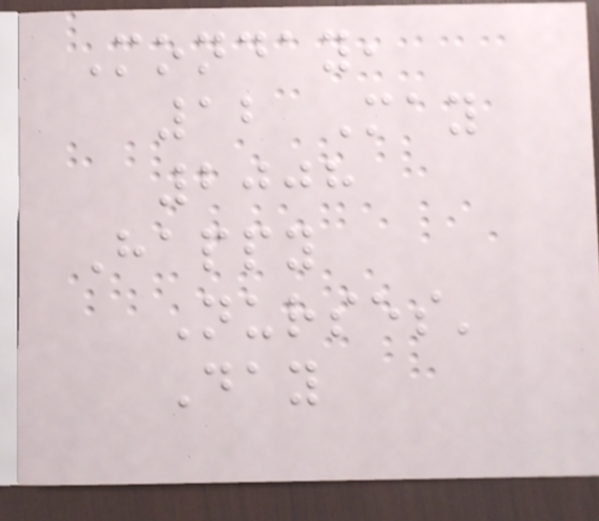Monday,
12 May
2008
Happy
Nurses'
Day
